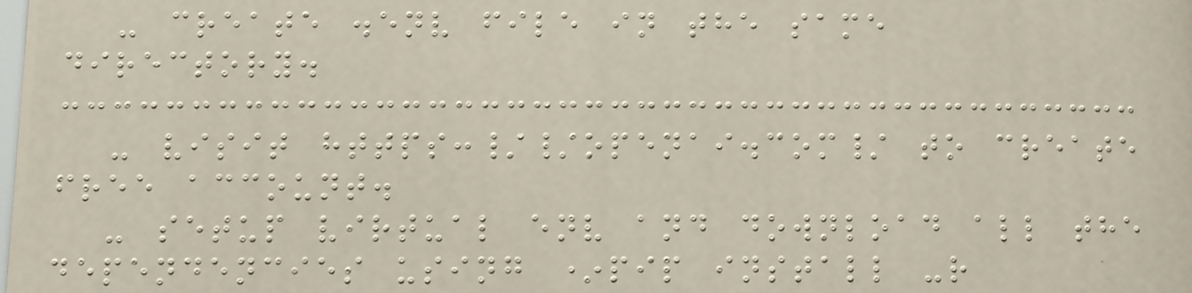- create .env file in the same
directory.
- visit https://openai.com/ to create
free account.
- setup virtual env and download all the
dependencies using *pip install -r
